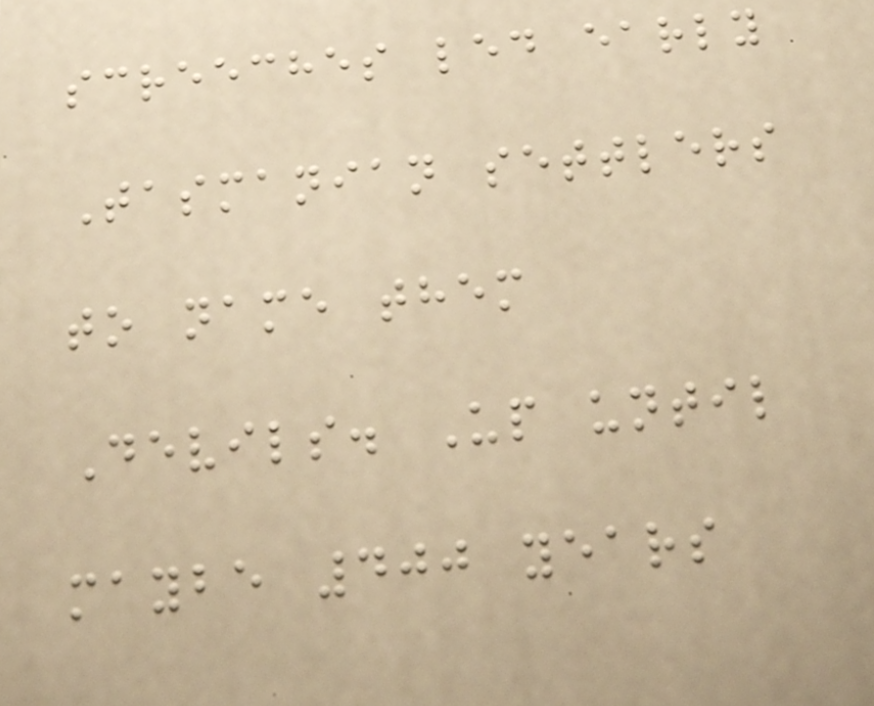screeches led early
Tasmanian settlers
to name them
Devils. Up until
maybe 400 years
